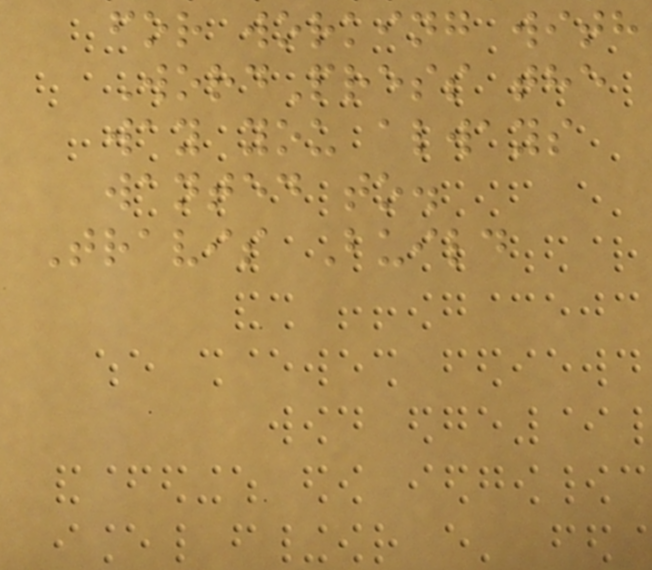for working with
WordPress the
way you always
wanted to.
Travis Build
